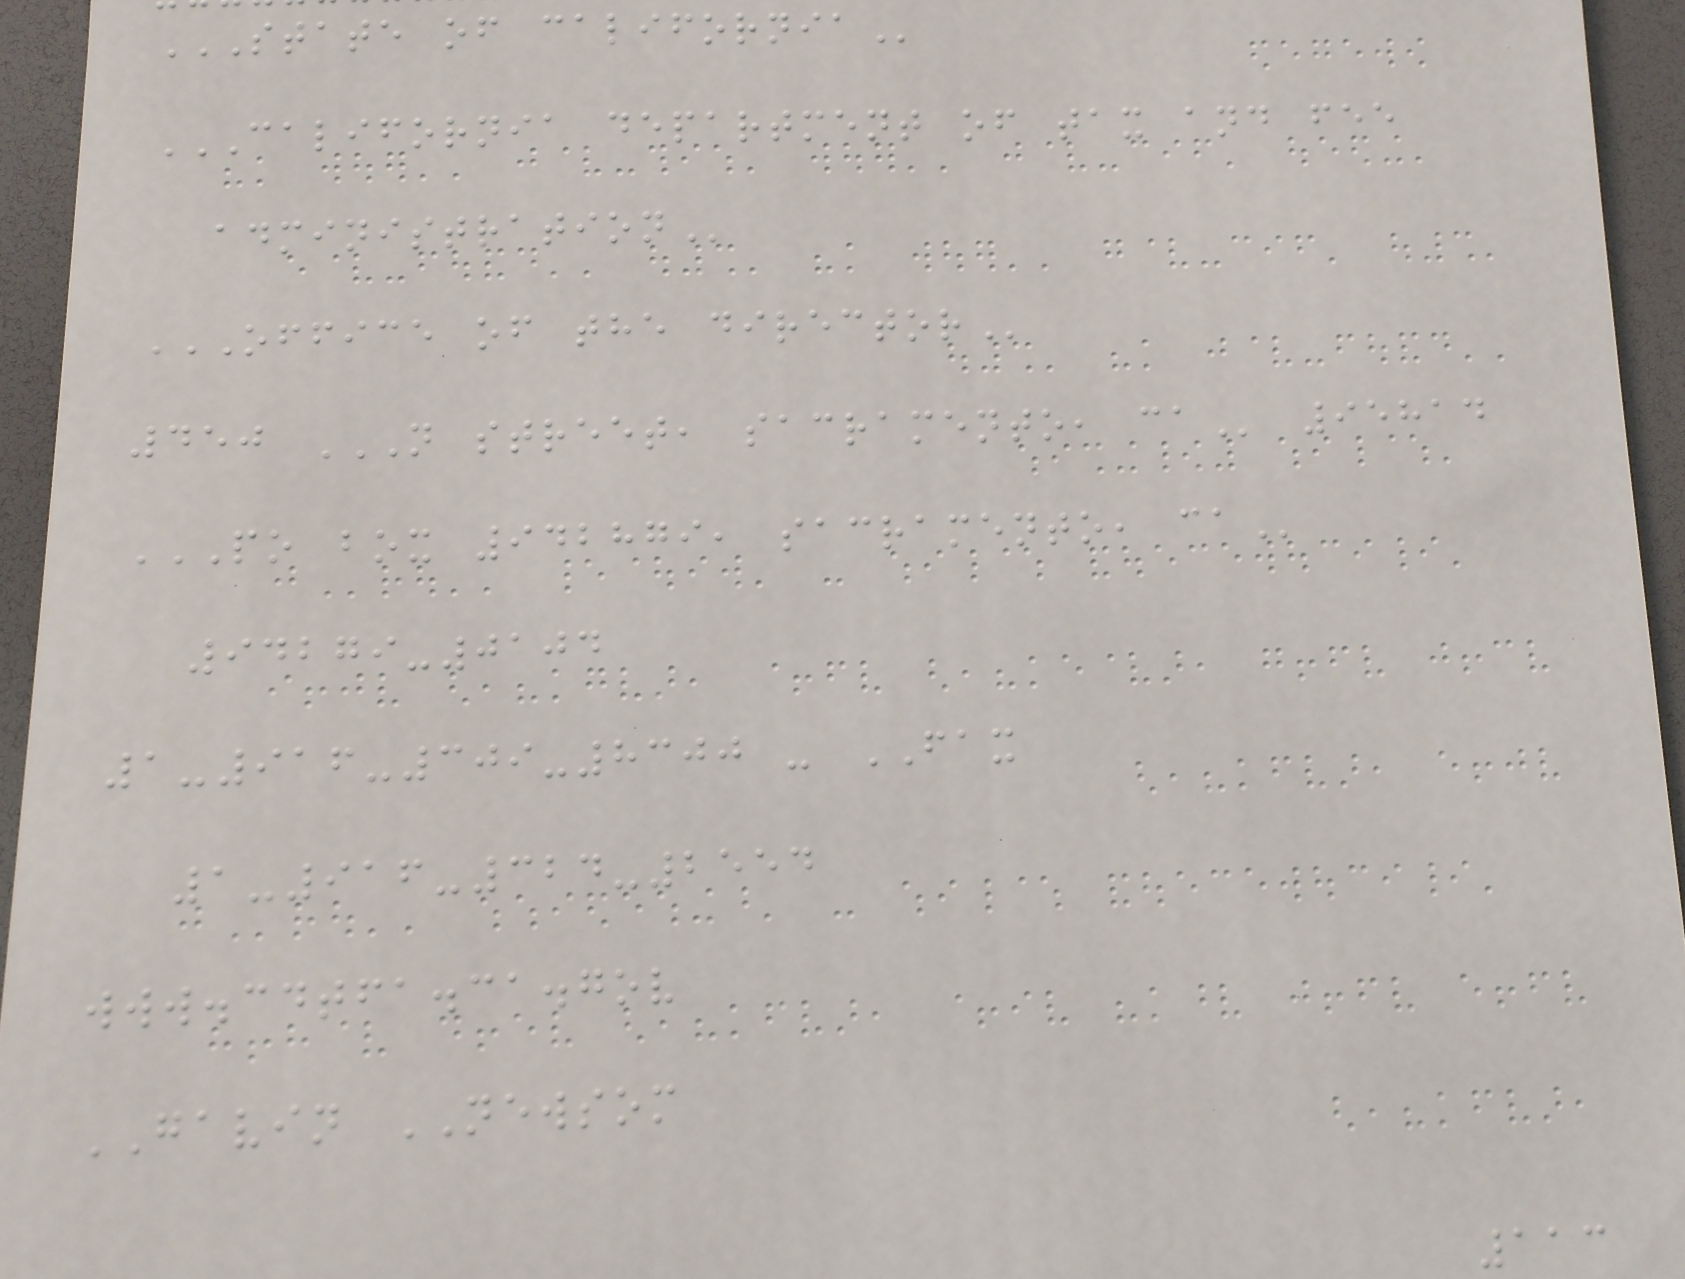STATE OF CALIFORNIA
CALIFORNIA DEPARTMENT OF TAX AND FEE
ADMINISTRATION
OFFICE OF THE DIRECTOR
450 N STREET, SACRAMENTO, CA 95814
PO BOX 942879, SACRAMENTO, CA
94279-0104
1-916-309-8300 - FAX
1-916-324-2554
www.cdtfa.ca.gov
GAVIN NEWSOM
113
